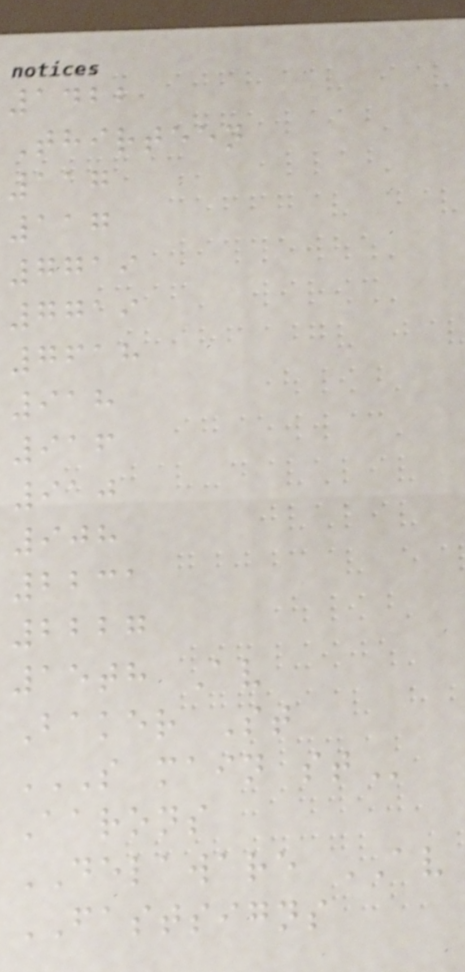1422
Thirteen
117
117
7719
7719
7618
918
916
910
908
2231
2227
15th Av
Baker St
S MAIN ST
Aarons
DELAWARE AV
FASTSIGNS
